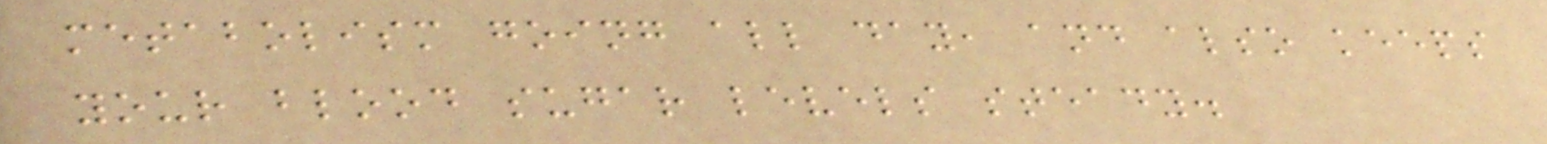metabolism going all day, and also keeps
your blood sugar levels steady.
